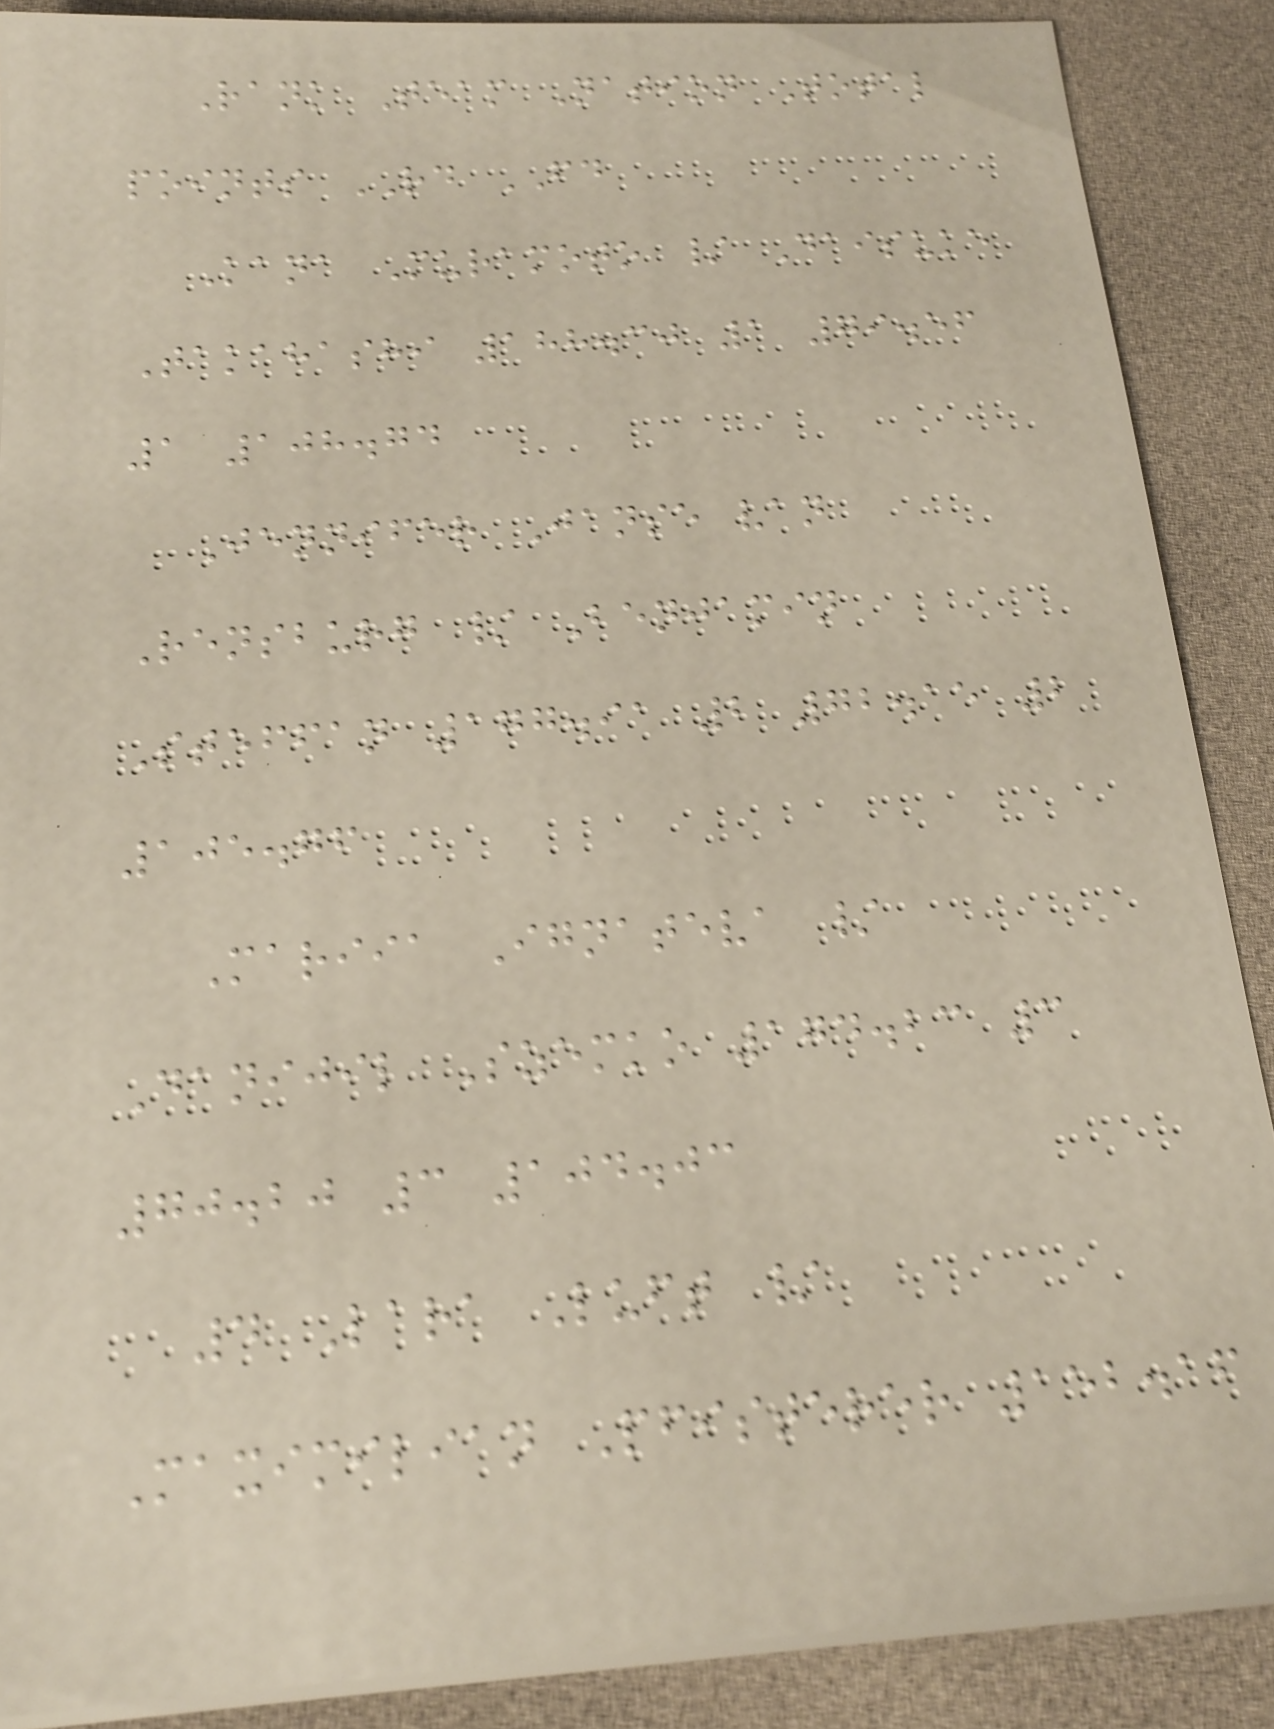Rank Team Nation Total
points RD FD
Kana Muramoto / Daisuke
Takahashi 188.30 1 79.56
1 108.74
Jennifer Janse van
Rensburg / Benjamin
Steffan 177.91 2 72.15 2
105.76
Mariia Ignateva /
Danijil Szemko 174.23 3
70.20 3 104.03
4 Lara Luft /
Maximilian Pfisterer 152.16
